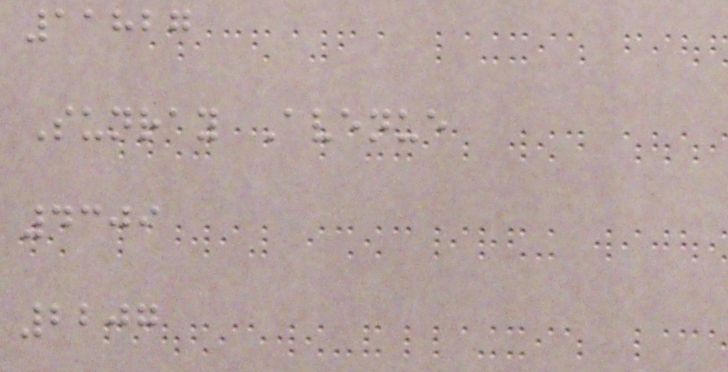11827
Sunray Avenue
4309
2207
